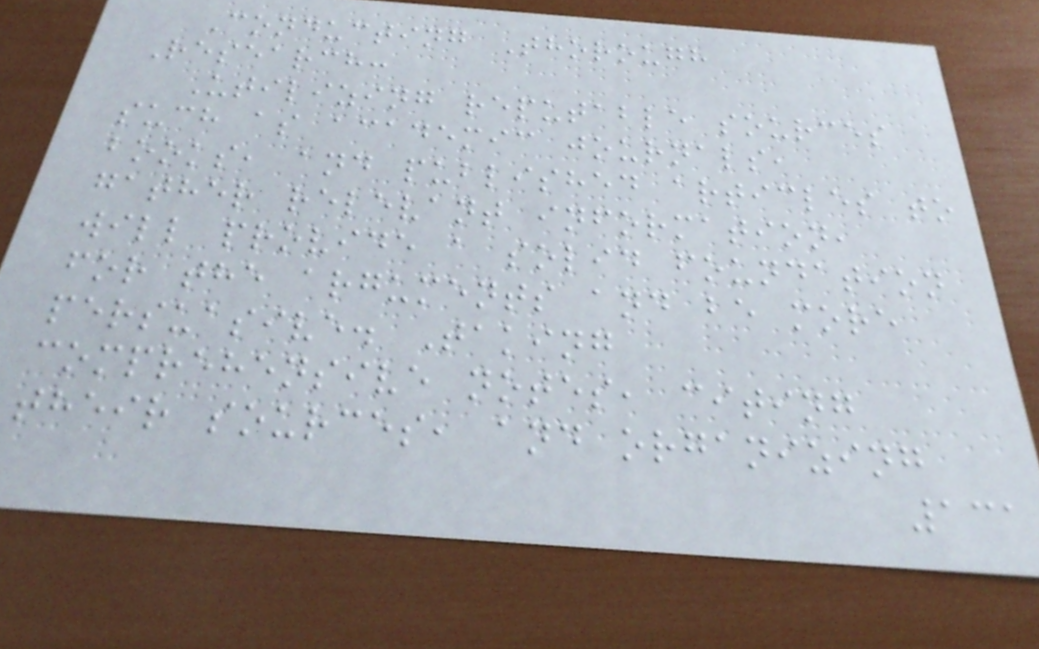Conducting Thorough
Research:
Utilizing reputable sources
such as academic journals,
books, and published articles to
gather relevant information,
will provide a solid foundation
for the arguments and be more
persuasive. Taking
comprehensive notes, citing
their sources, and organizing
131
